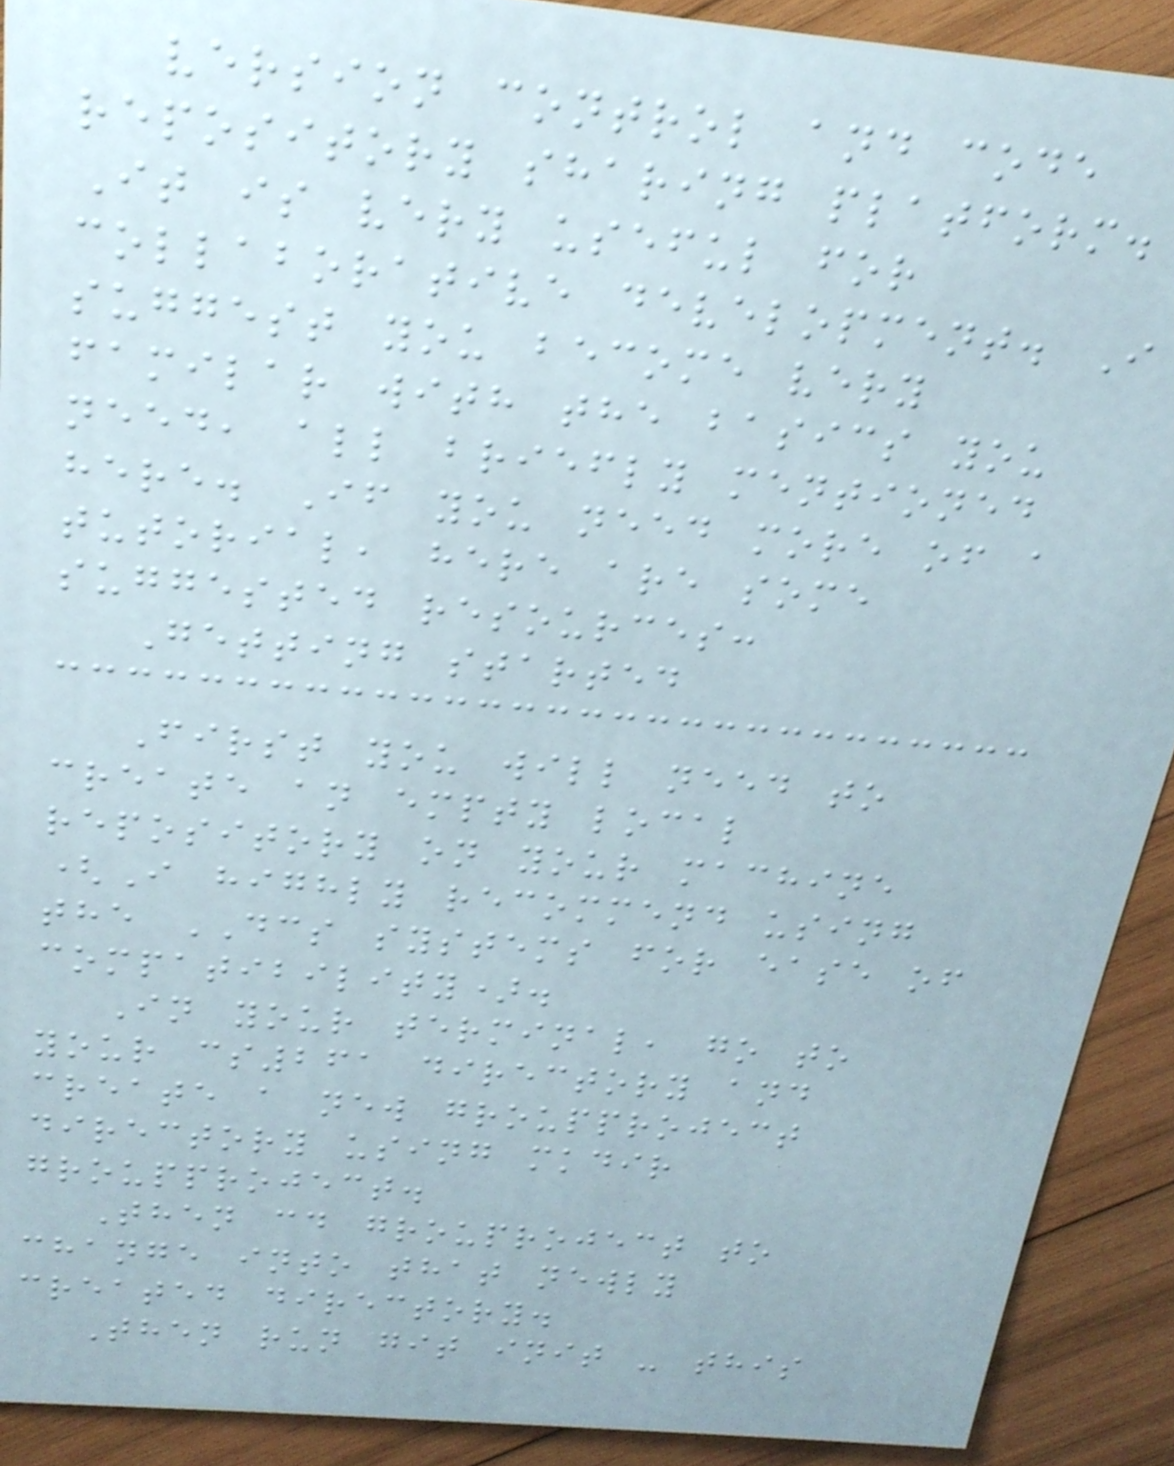version control and code
repository sharing platform.
It is very useful for
collaborative development. I
suggest you become very
familar with the basics you
need, all briefly mentioned
here. If you need more of a
tutorial, here are some
suggested resources:
Getting started
First you will need to
create an empty local
repository on your machine
(I highly recommend using
the DCS systems for ease of
compatibility).
In your terminal, go to
your cs261 directory and
create a new groupproject
directory using mkdir
groupproject.
Then cd grouproject to
change into that newly
created directory.
Then run git init - this
